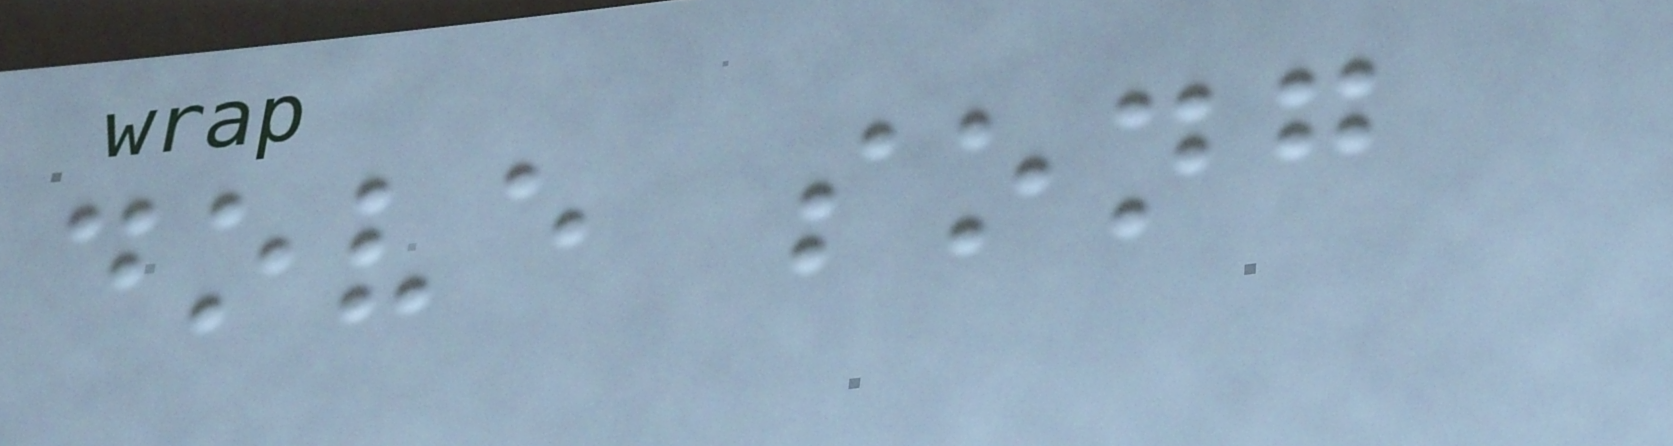dove song
